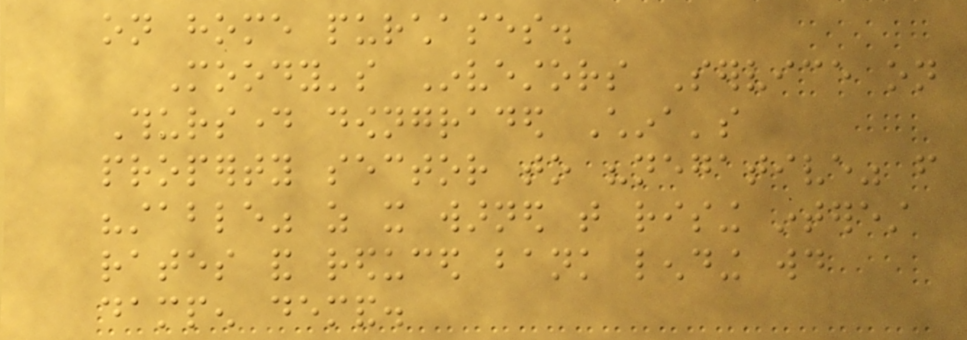on home purchases.
Moody's Investors Service on
Thursday downgraded China's
property sector to "negative" from
"stable" as it warned that rising interest
rates and reduced bank lending would
dampen demand.
